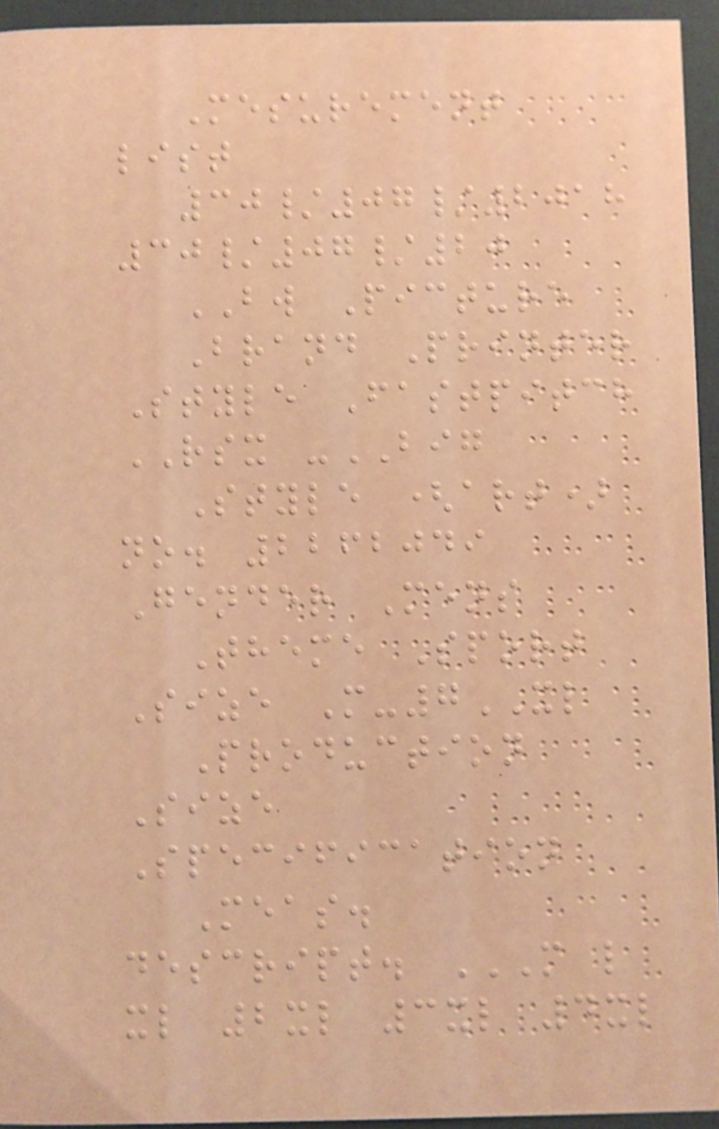Mesurement
list
30/07/2018
30/07/20
BW Picture
Brand Printer
Style Fastpitch
RSX -BIG
Style (art)
no. 2262049
Gender Mens
Theme Sport
Size M-7XL
Production
Size
Specification
Meas.
descript. M L
XL 2XL 3XL 4XL
